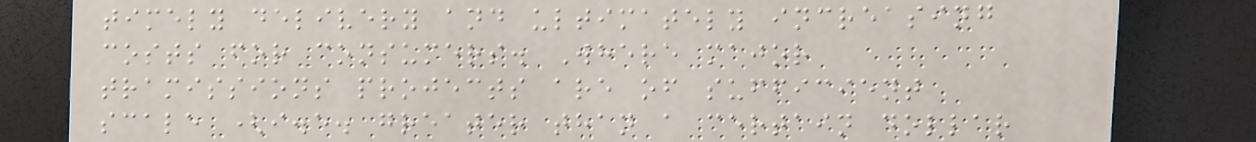timely delivery and ultimately increasing
costs for consumers. Where major
tramissions projects are of sufficient
scale (i.e. greater than a certain dollar
